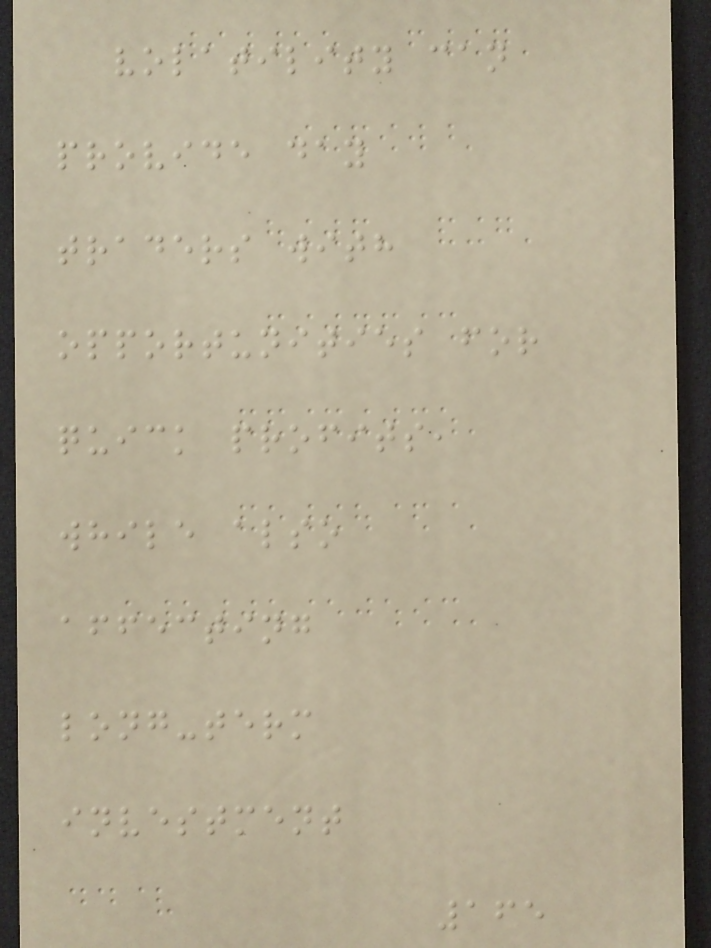volatility can
provide day
traders with
opportunities for
quick profits,
while also
affecting
long-term
investment
165
